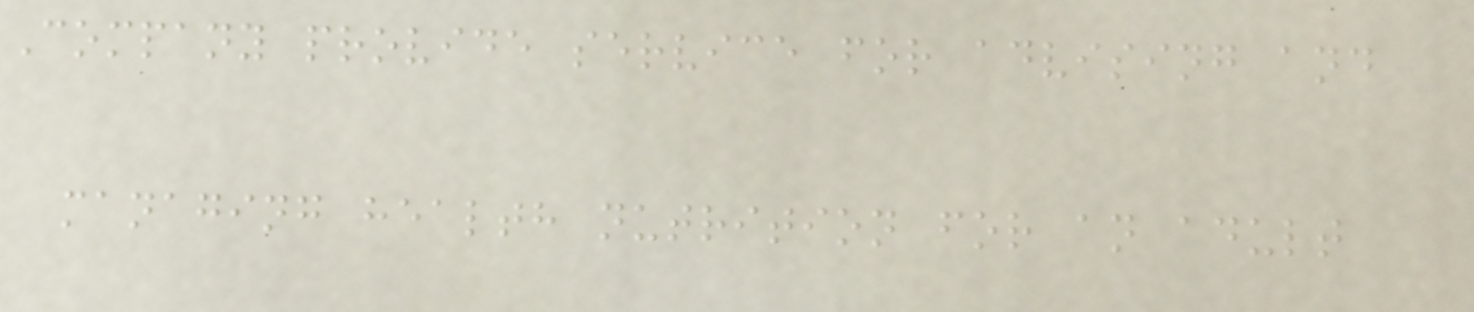Company provide service for advising and
managing health nutrition for an adult
